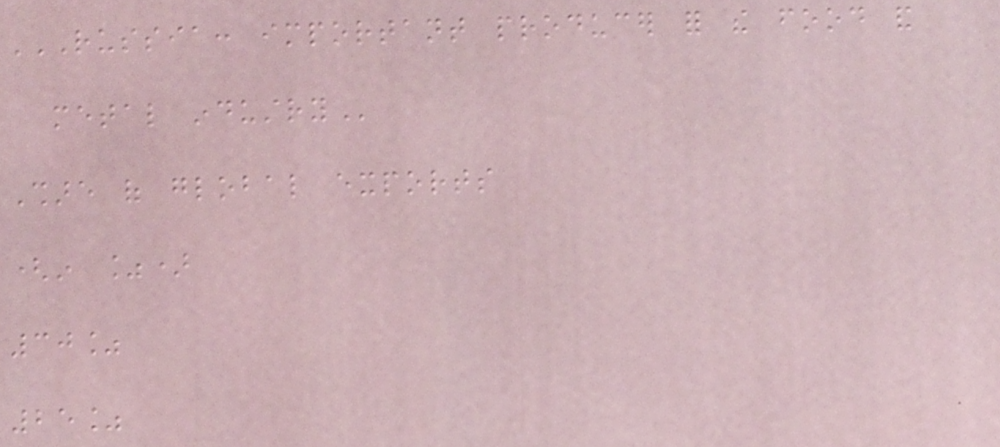RUSSIA: IMPORTANT PRODUCER FOR THE FOOD AND
METAL INDUSTRY
Share of global exports
(in %)
30%
25%
